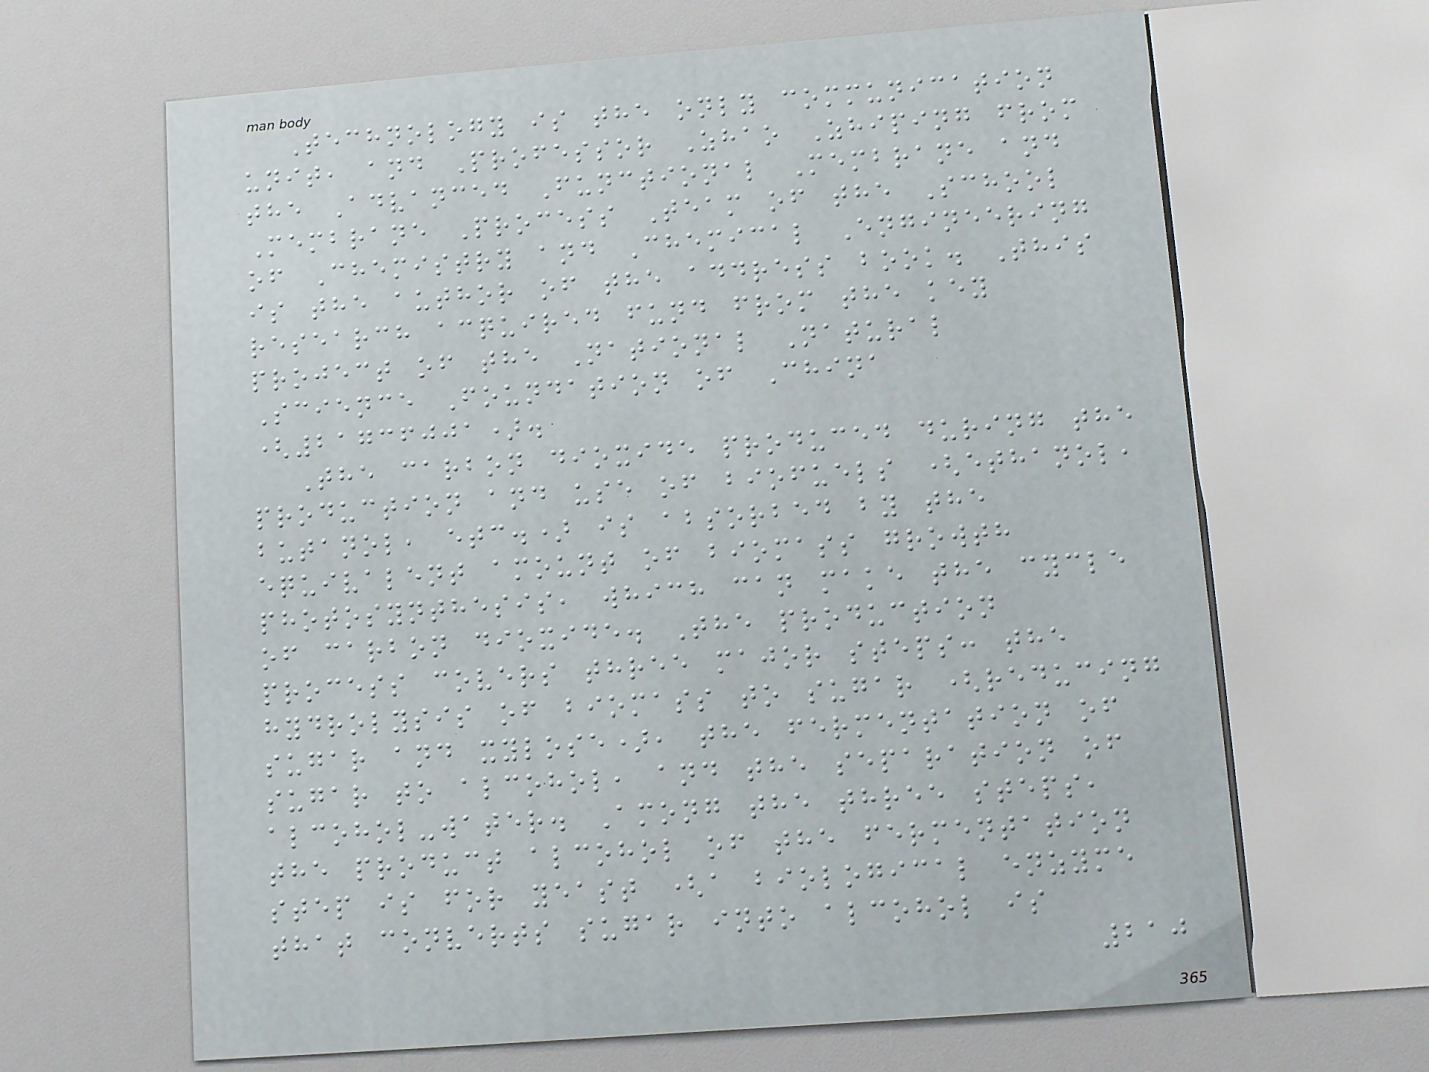Technology is the only communication
unit, and Professor Zhao Zhiping from
the Advanced Functional Membrane and
Membrane Process Team of the School
of Chemistry and Chemical Engineering
is the author of the address book. This
research acquired fund from the key
project of the National Natural
Science Foundation of China
(21736001).
The carbon dioxide produced during the
production and use of biofuels (ethanol,
butanol, etc.) is absorbed by the
equivalent amount of biomass growth
photosynthesis, which can make the cycle
of carbon dioxide. The production
process covers three major steps: the
hydrolysis of biomass to sugar (reducing
sugar and xylose), the fermentation of
sugar to alcohol, and the separation of
alcohol-water. Among the three steps,
the product alcohol of the fermentation
step is for yeast (a biological enzyme
that converts sugar into alcohol is
210
